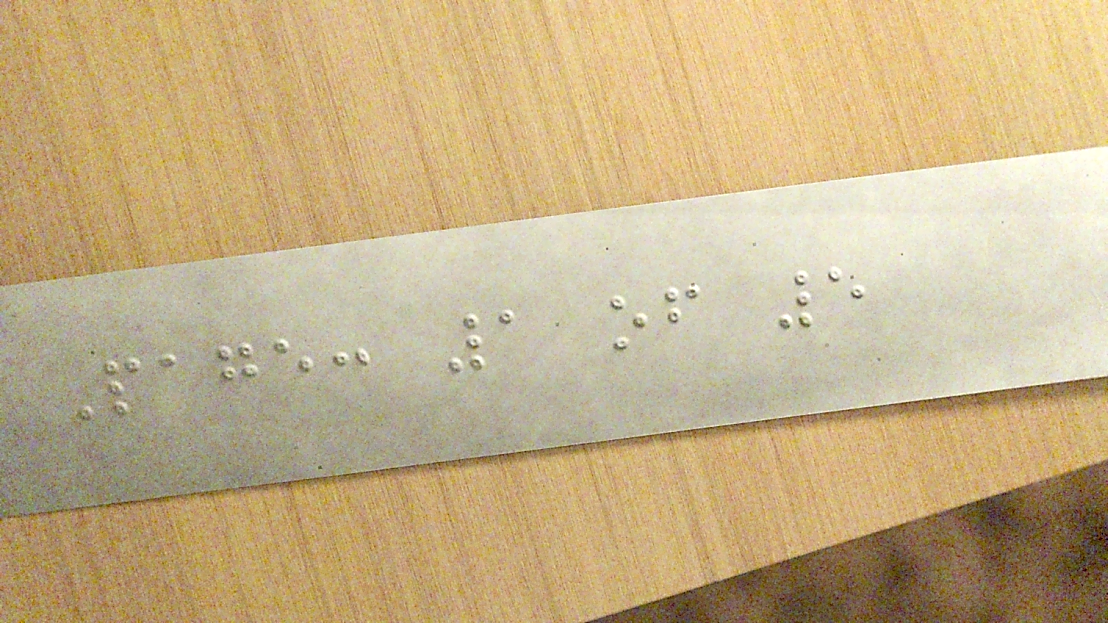Page: 1 of 5
